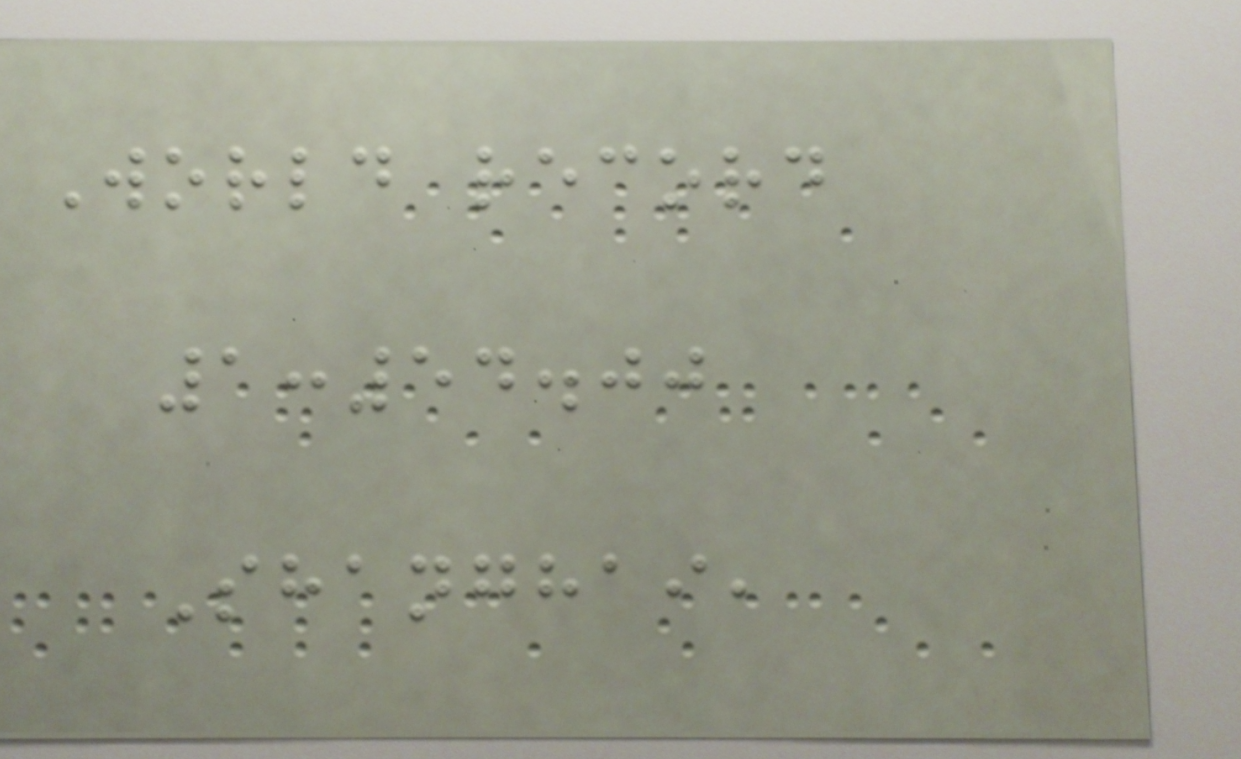World record
1:54.00
Shanghai,
